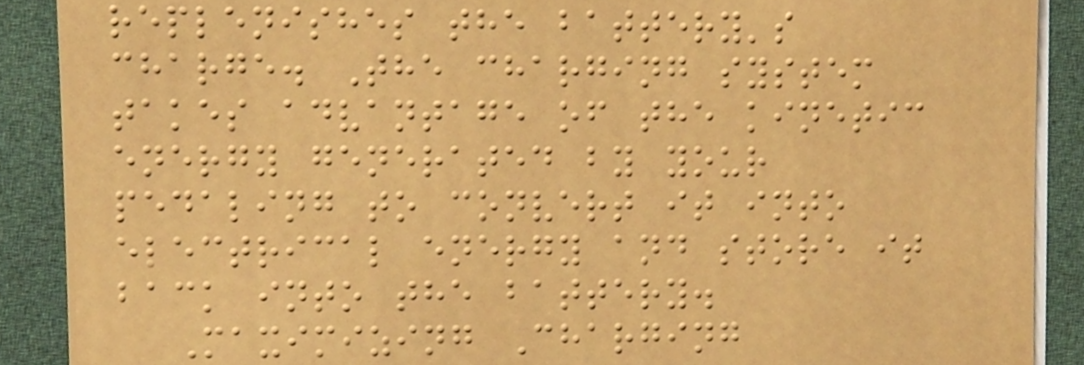replenishes the battery's
charge. The charging system
takes advantage of the kinetic
energy generated by your
pedaling to convert it into
electrical energy and store it
back into the battery.
Maximizing Charging
